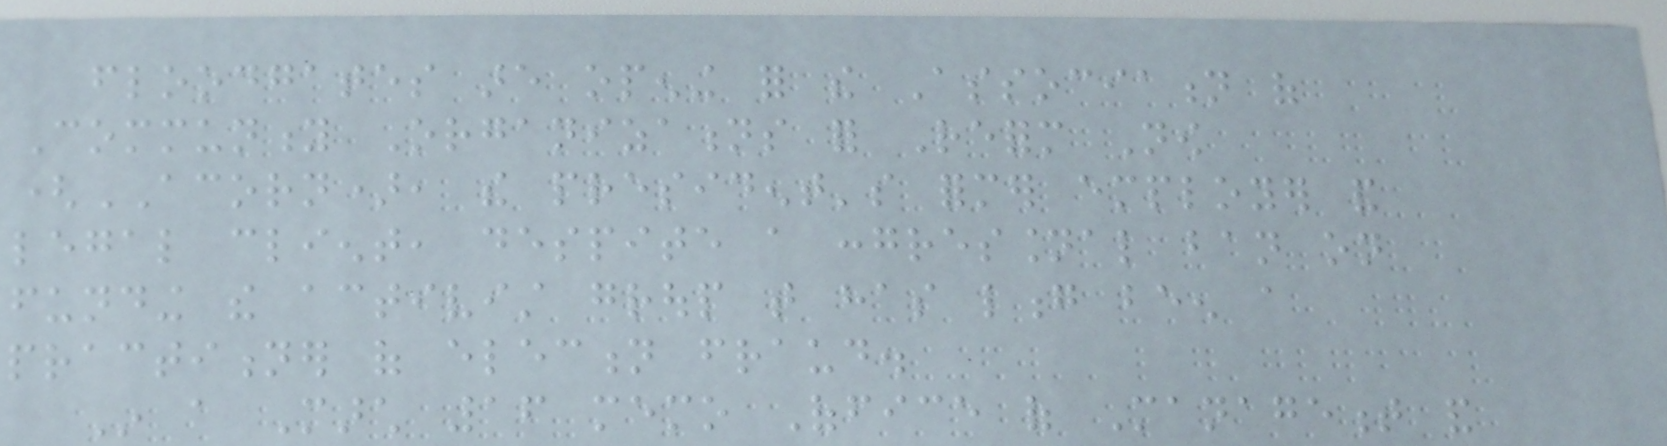floodgates are opening for the Association of
Community Organizations for Reform Now
(ACORN), the president's former employer and
legal client, despite a congressional ban on
funding the activist group that has long been a
practitioner of election fraud.
In a March 16 memo Office of Management and
